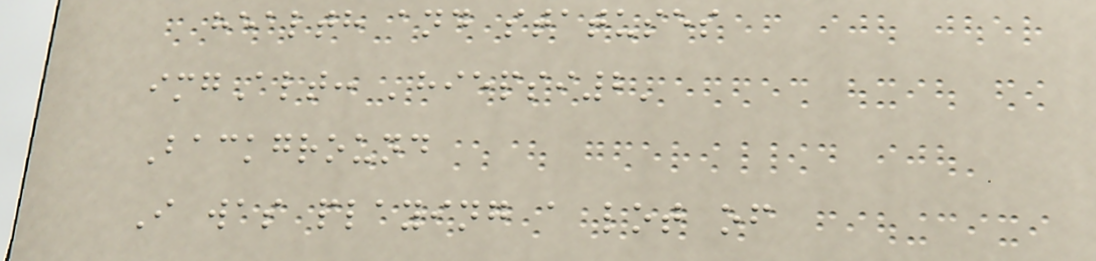health and statuses
imgAlt: 'hiepsi2'
Background
I was playing a lot of
